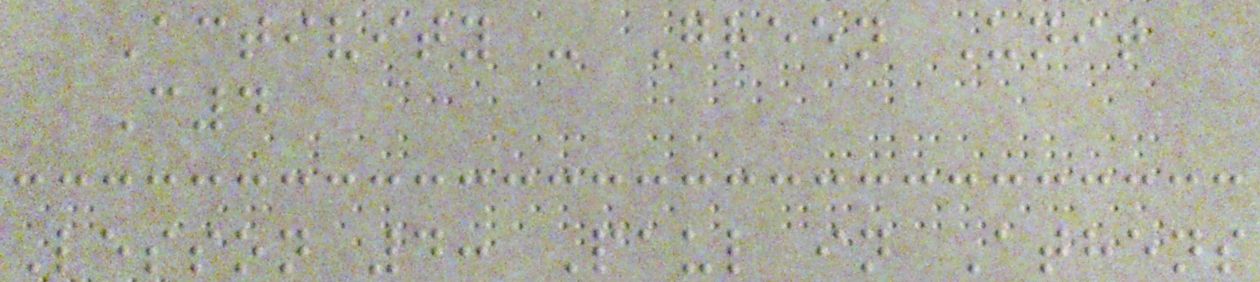Activity - Green Unit
C4
Lesson 4: Paul in Athens
